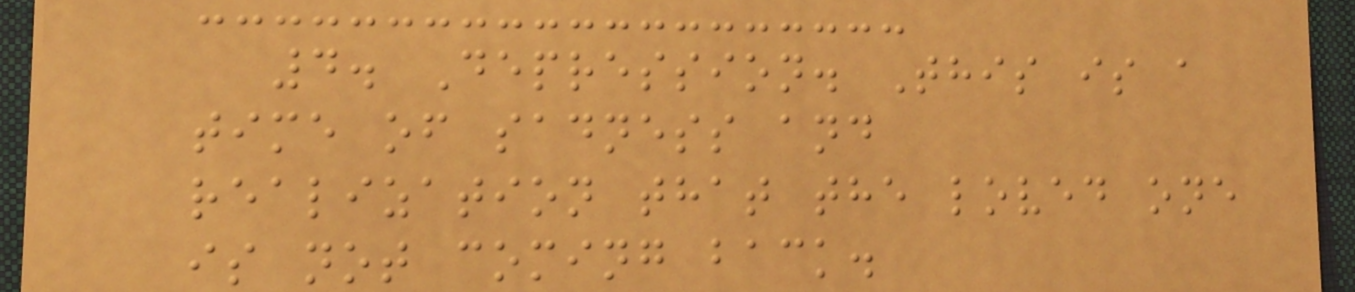4. Depression. This is a
time of sadness and
realization that the loved one
is not coming back.
